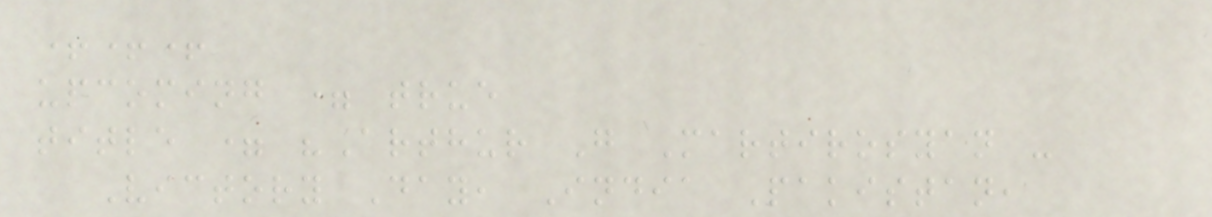+++
upcoming = true
title = "Arthur G Martirosyan -
Victory Day, India Pakistan,
